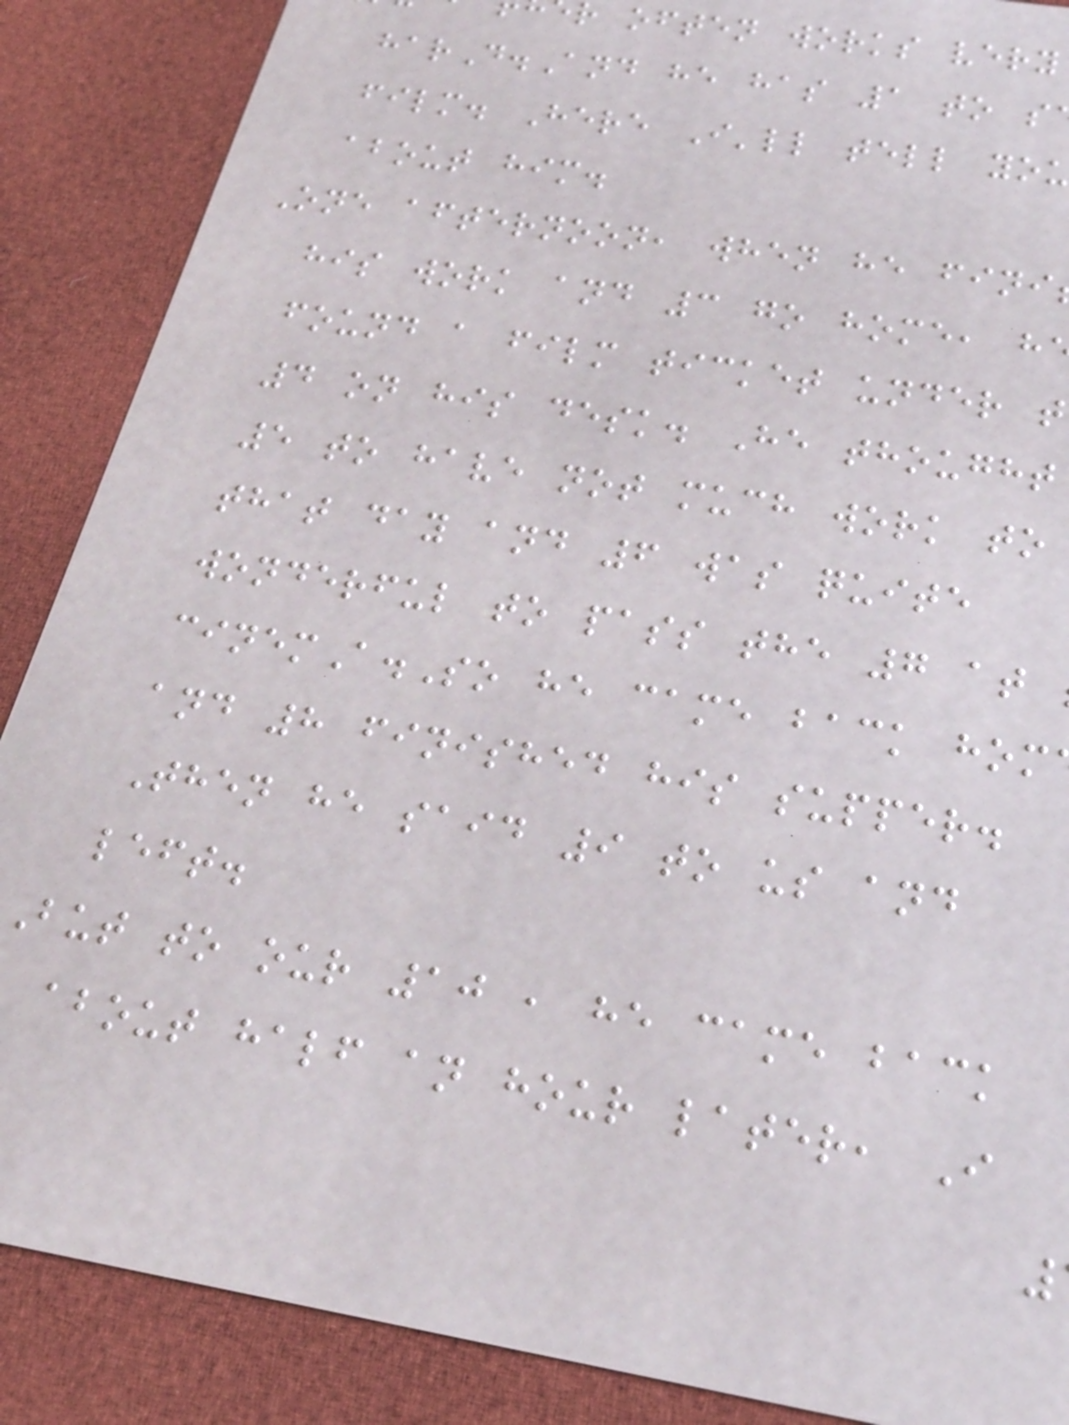r often works very
harD.And he has 1 to s
film. Here I'll tell yo
about him.
One afternoon, when he fini
his work and 3 go home, h
found a film ticket under t
4 on his desk. He thought
5 to have not much work to
that day and 6 was quite
wonderful to pass the 7 at
cinemA.So he came back hom
and 8 finished his supper.
Then he said 9 to us and
left.
But to our 10 , he came back
about half an hour later, I
